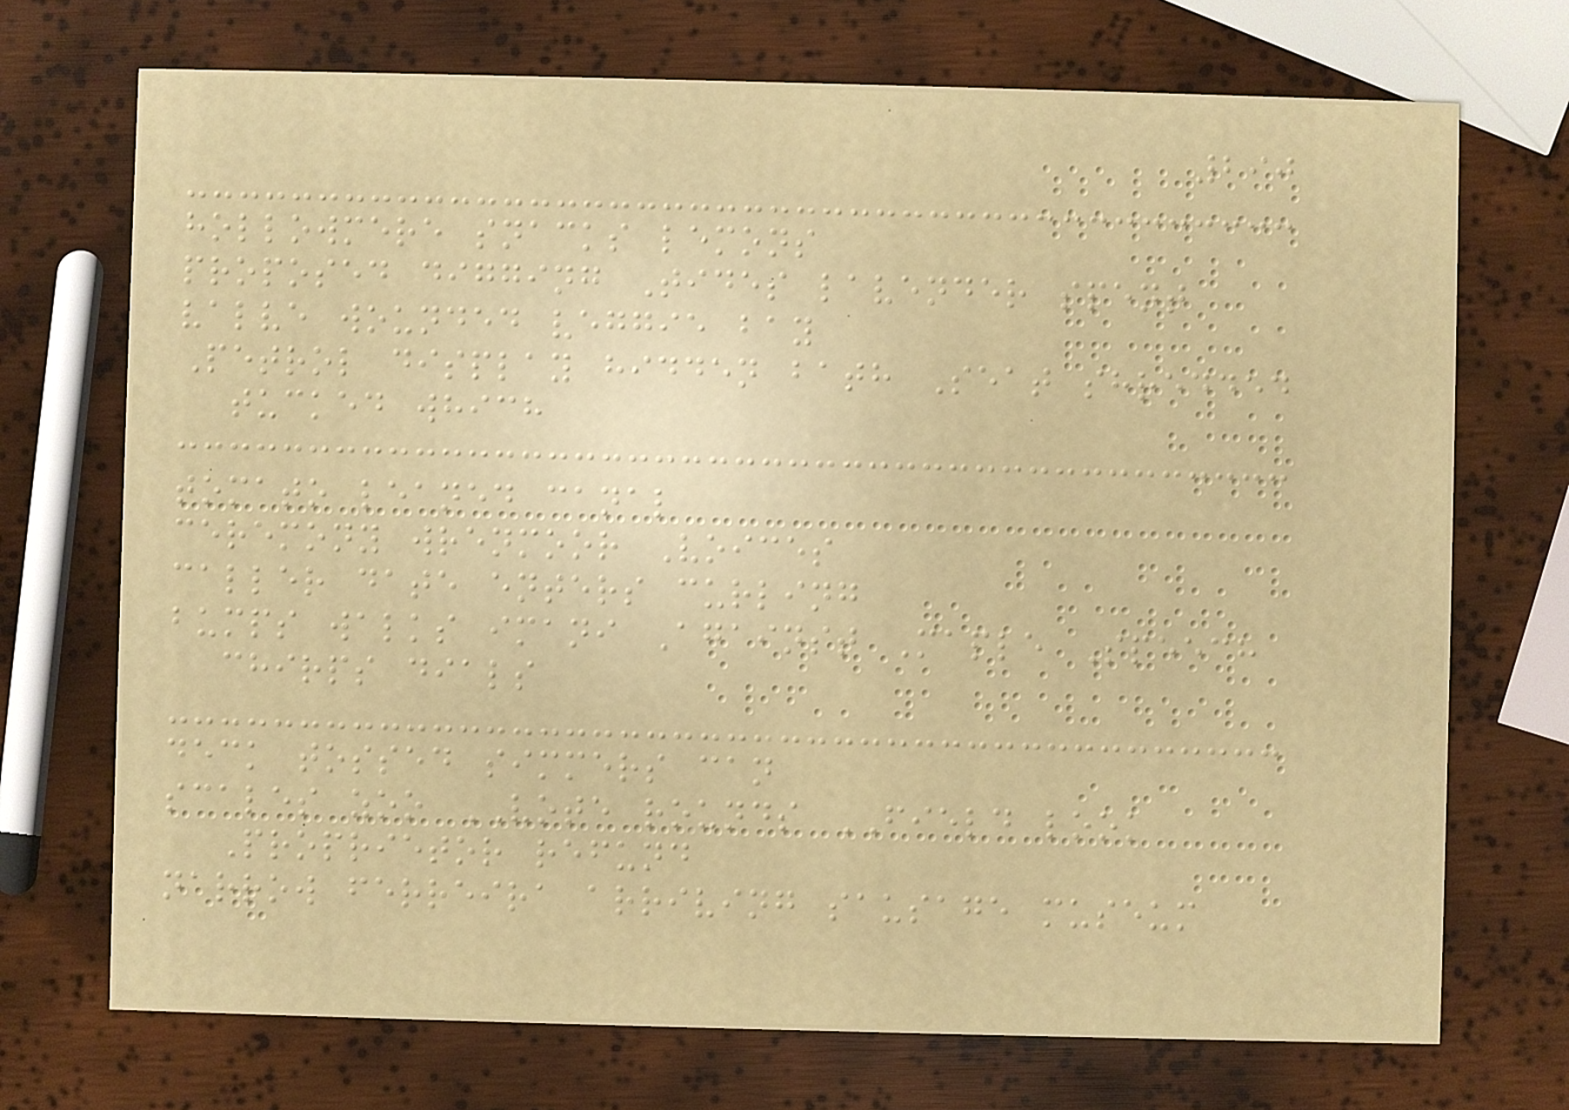290
hollowmere snacks lemons
proposed digging Tides lavender spent
valve wounded veggie bay
Petrol display hidden bath Seat shredded
tucked which
tomato leaned canal
ceremony wrenmoor Voices
caller date enters curling
bumps walks imani Against Maple Speech
chirps dials
deck tossed simmers can
scales zoo VOTE rounds FIELD look
Proprietor refund
narrow ferreira arriving sausage museum
